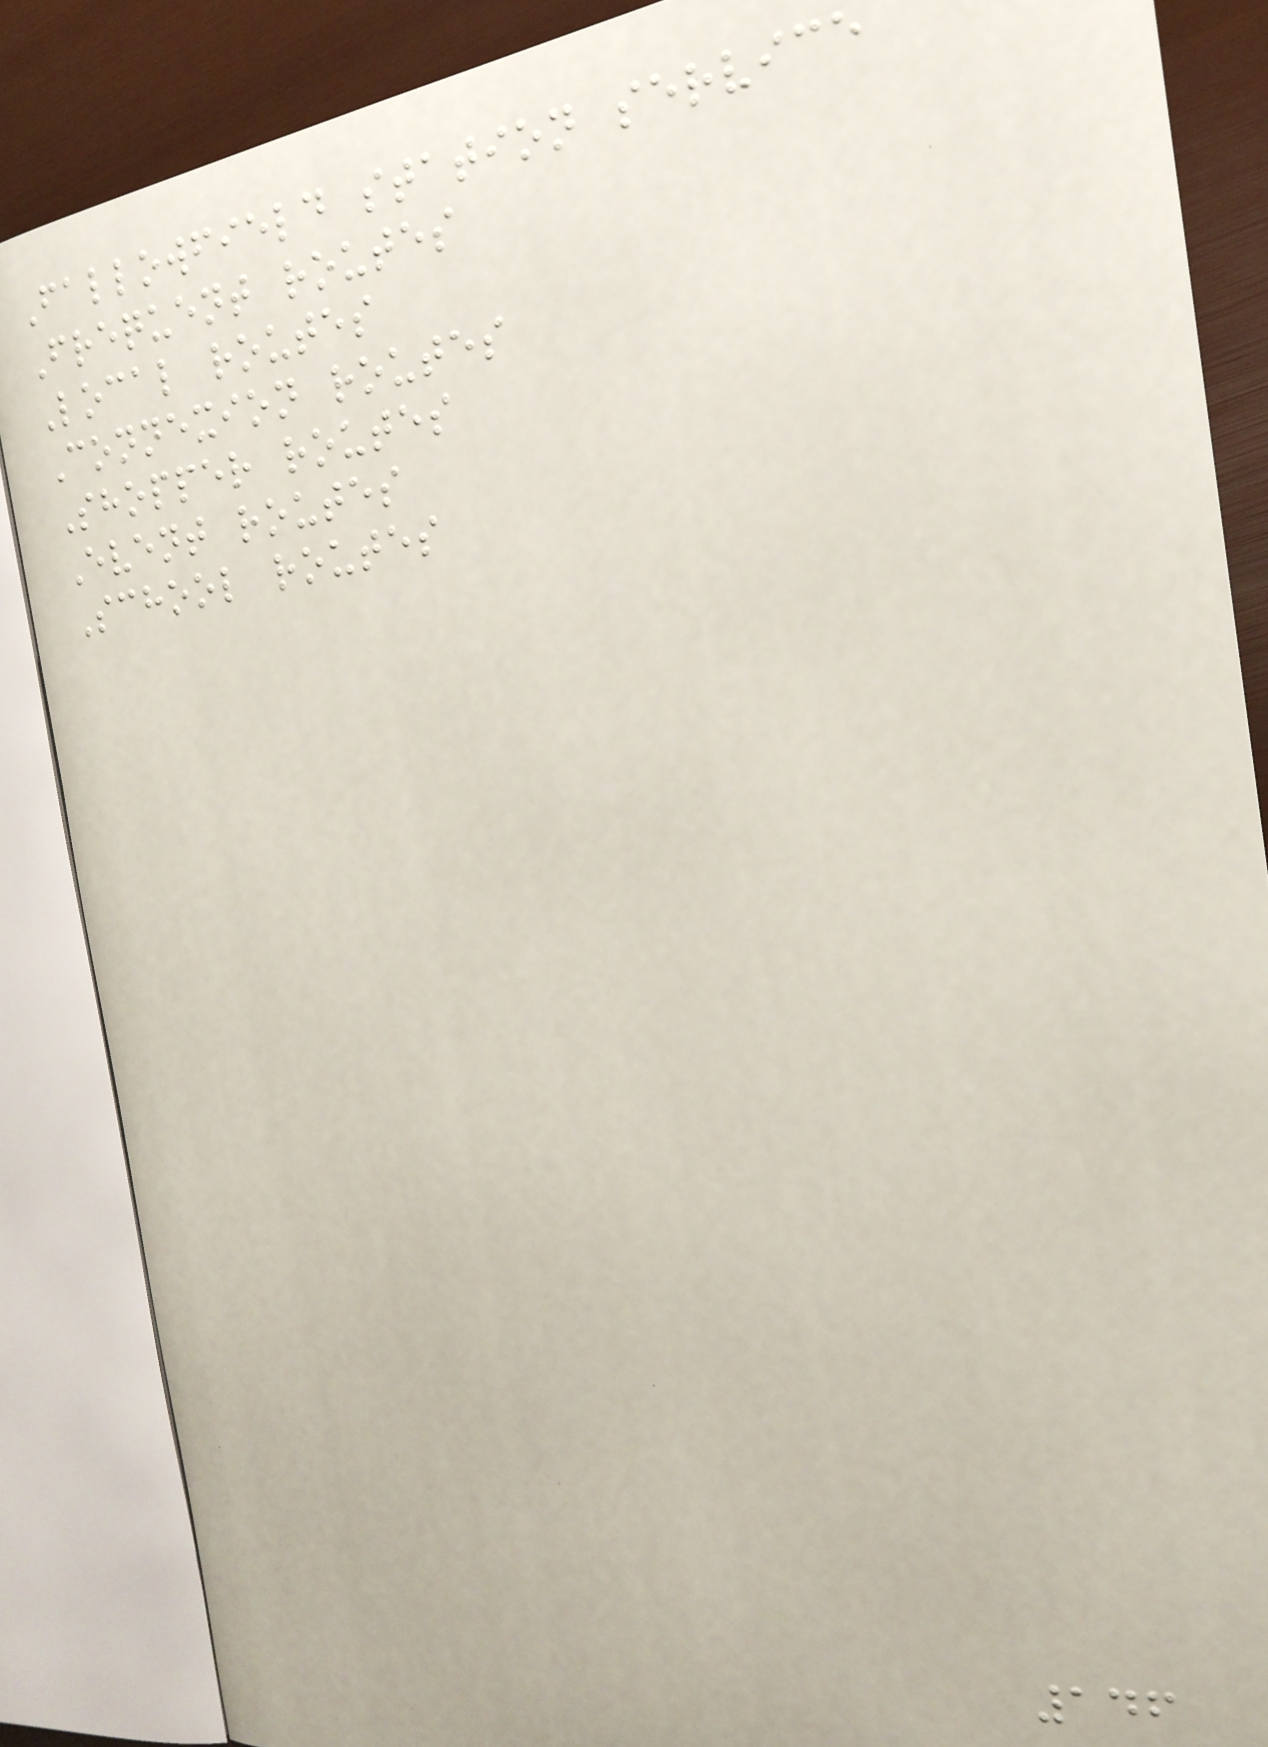Fallowfield station service
Frequent routes
Local routes
Connexion routes
Shopper routes
Event routes
School routes
146
